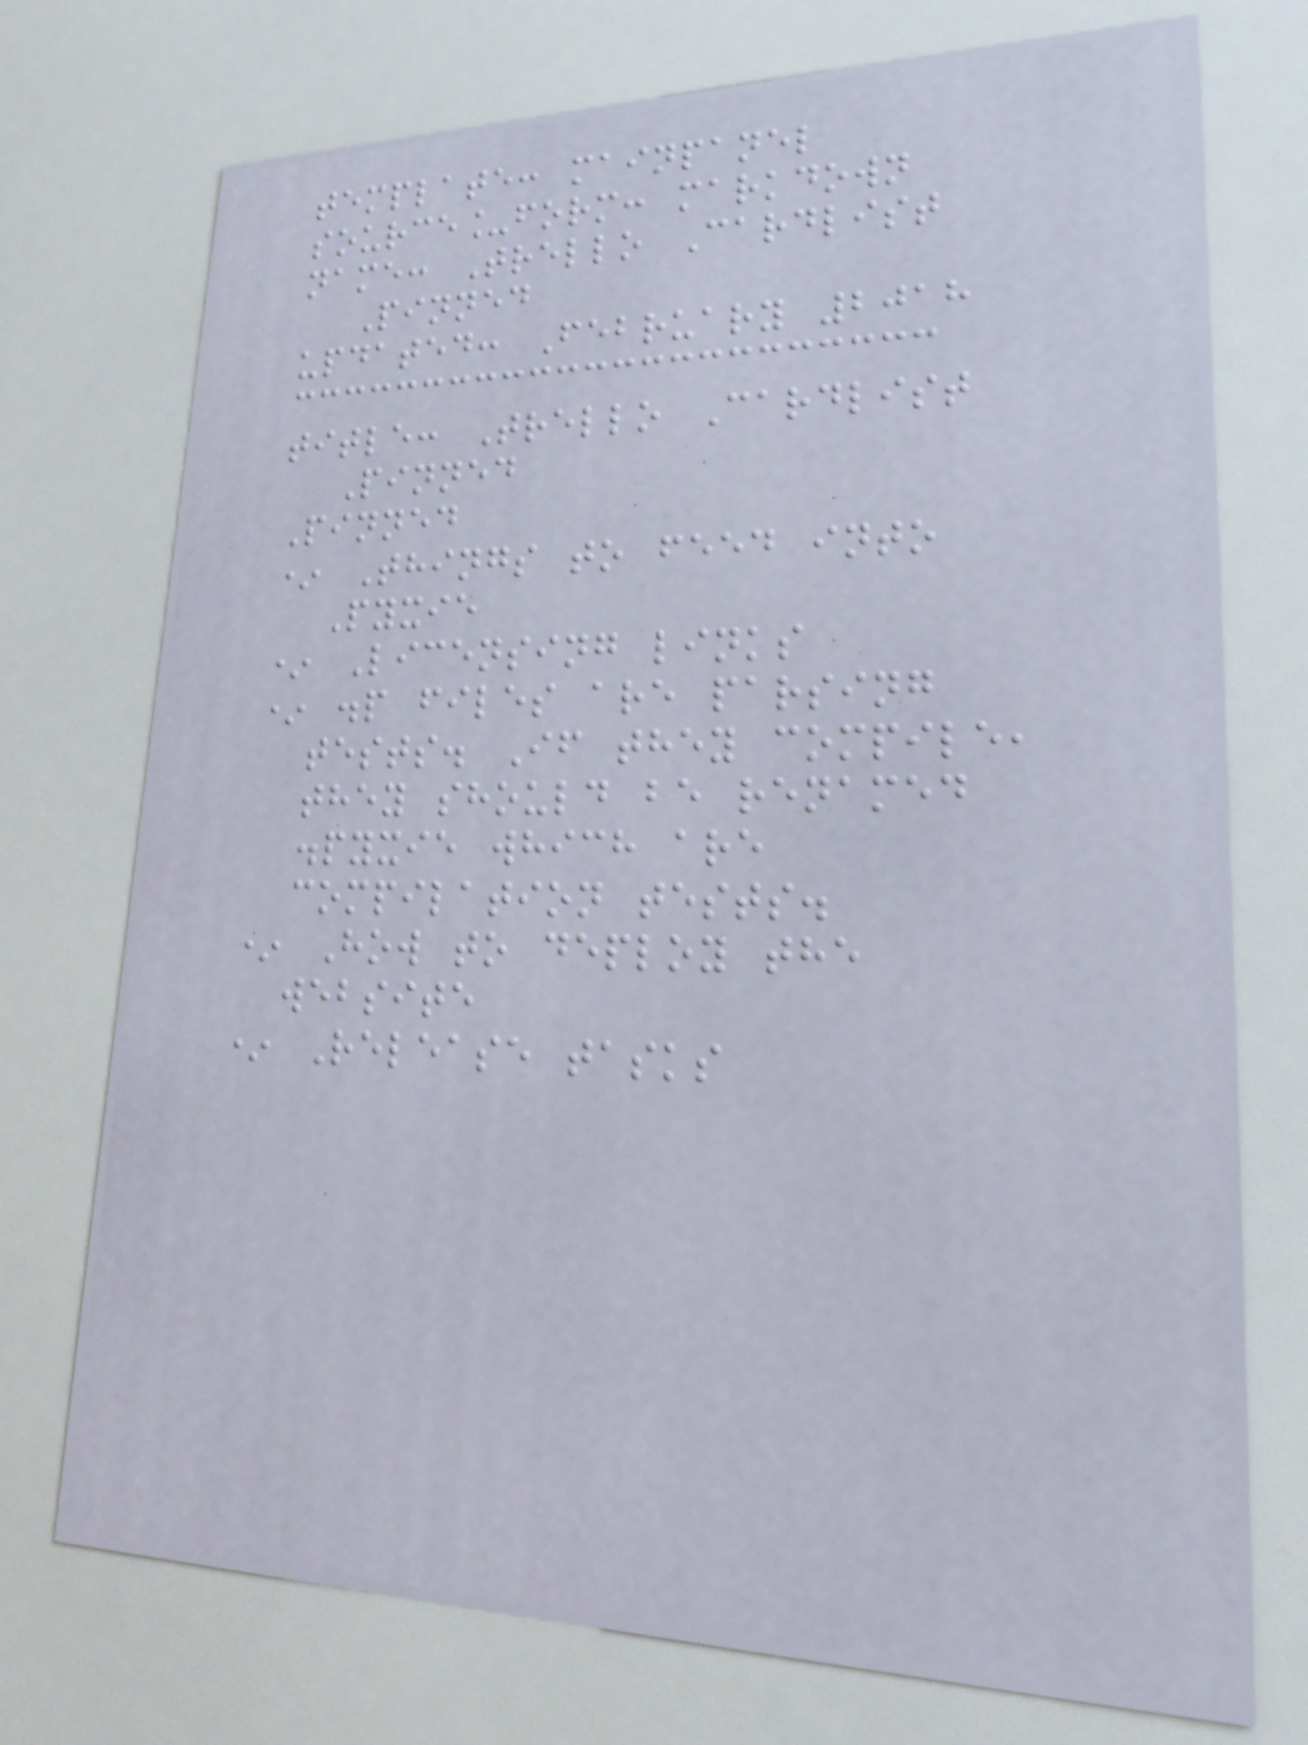template: mainpanel
source_form: markdown
name: Trello Cardlist
Pinned
updated: February 2018
title: Trello Cardlist
Pinned
Pinned
* Things to feed into
Pyxie
* Licensing links
* .p files are parsing
tests. If they compile,
they should be renamed
.pyxie which are
compilation tests.
* How to deploy the
website
* Release tasks
